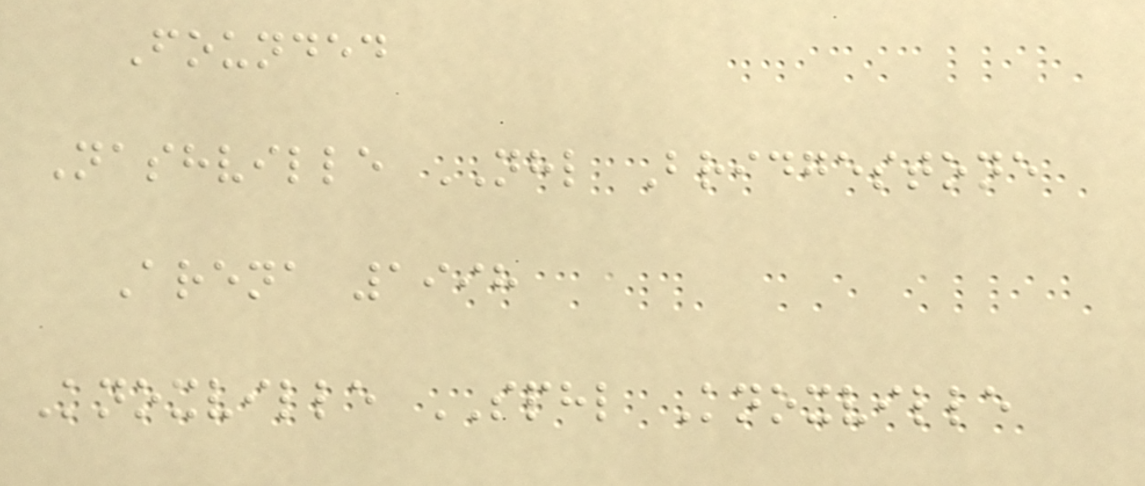Founded
Nashville NHL Bridgestone
Arena 1998
Knoxville SPHL Knoxville
